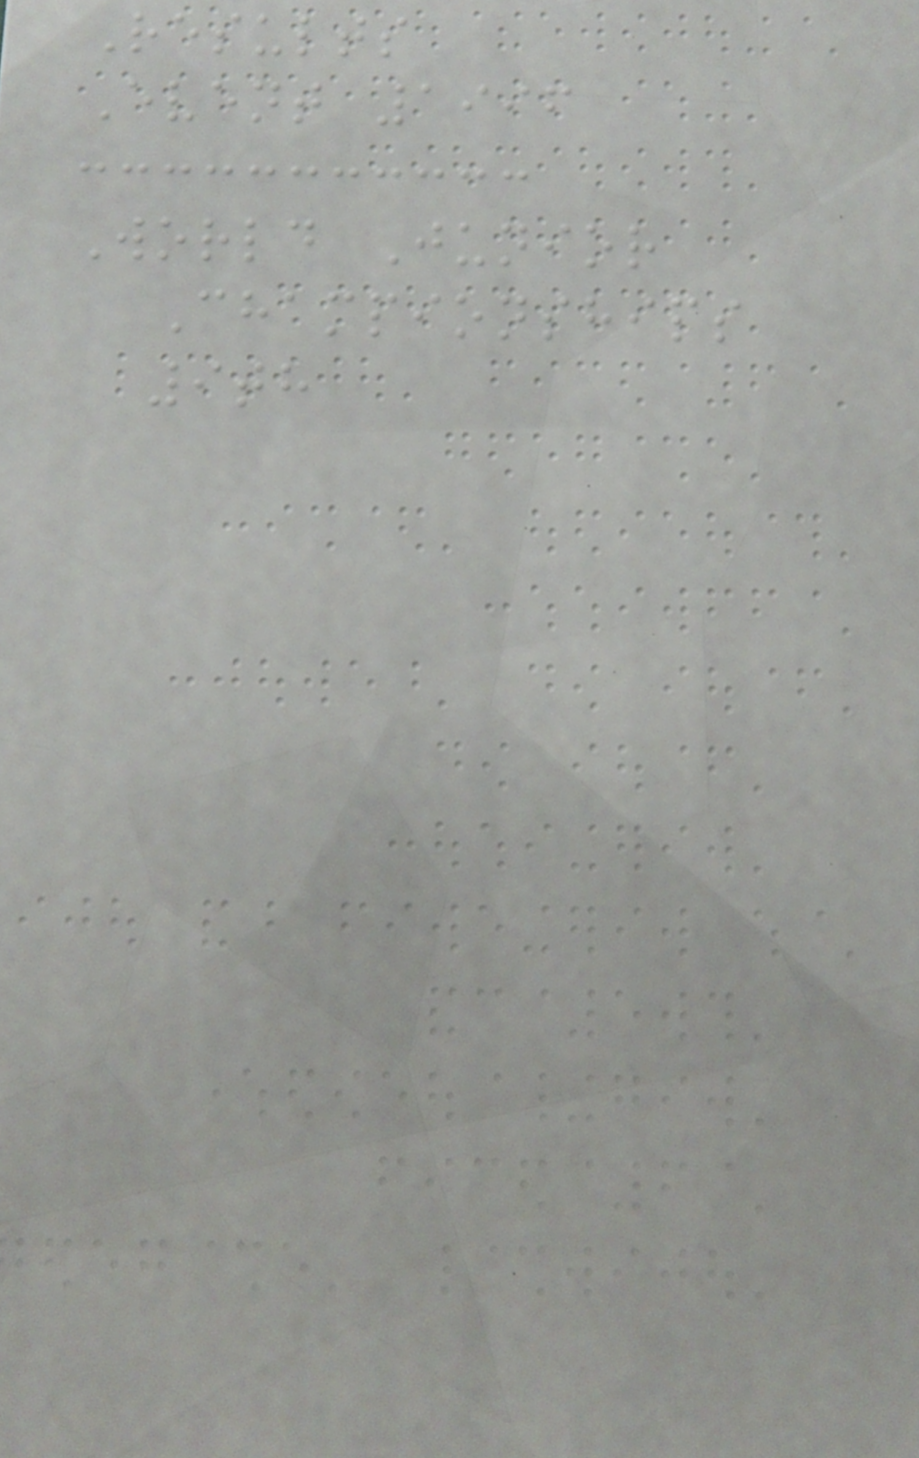Results
Event 1996
World Junior
Championships
9th
